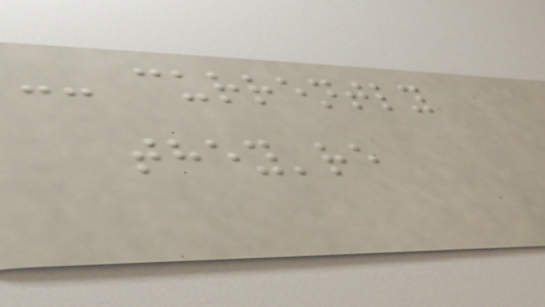-- currently
they're
